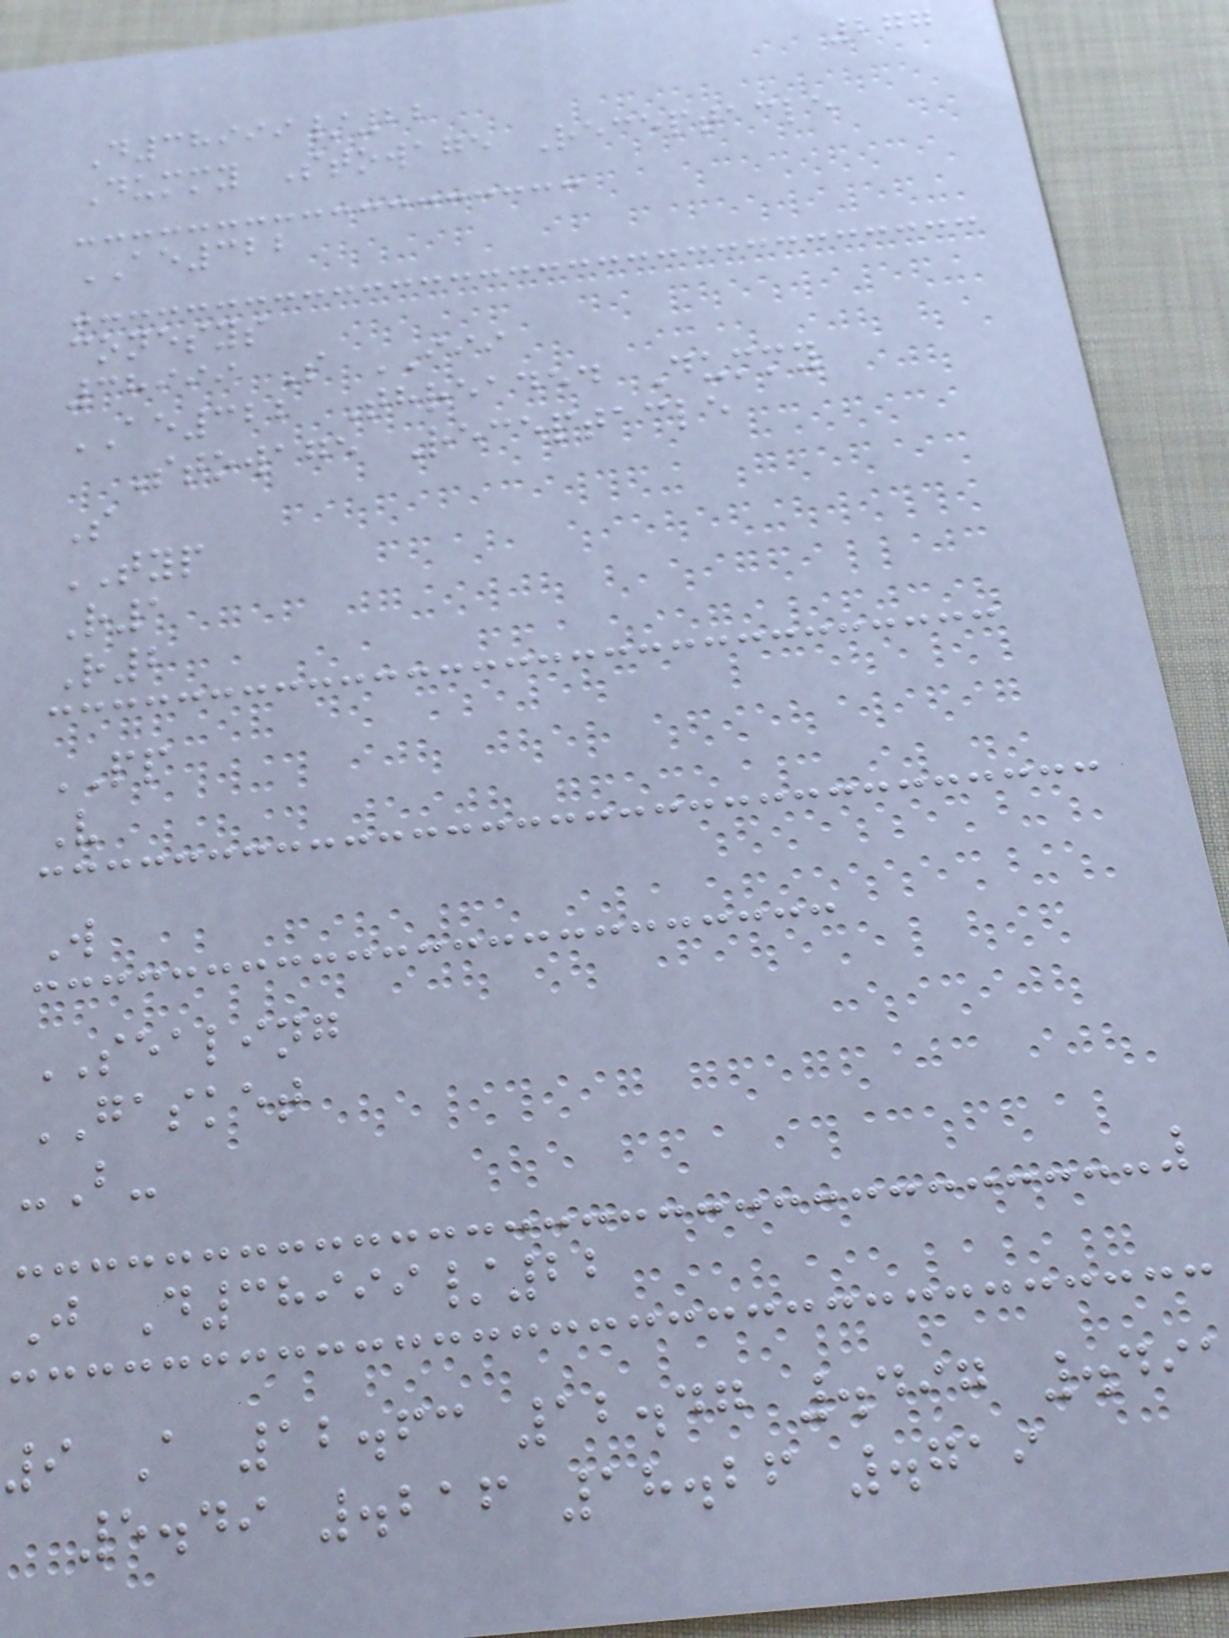277
D38999/22
Dummy Stowage Receptacle
AE322
conesys
38999 S III
AE322 Threaded Dummy
Stowage Receptacle
S
TYP
R1
R2
PP
V
W
SEALING
GASKET
-B-
J D38999/22
9 A 12.63 12.47 .497 .49
5.49 .216 18.26 .719
